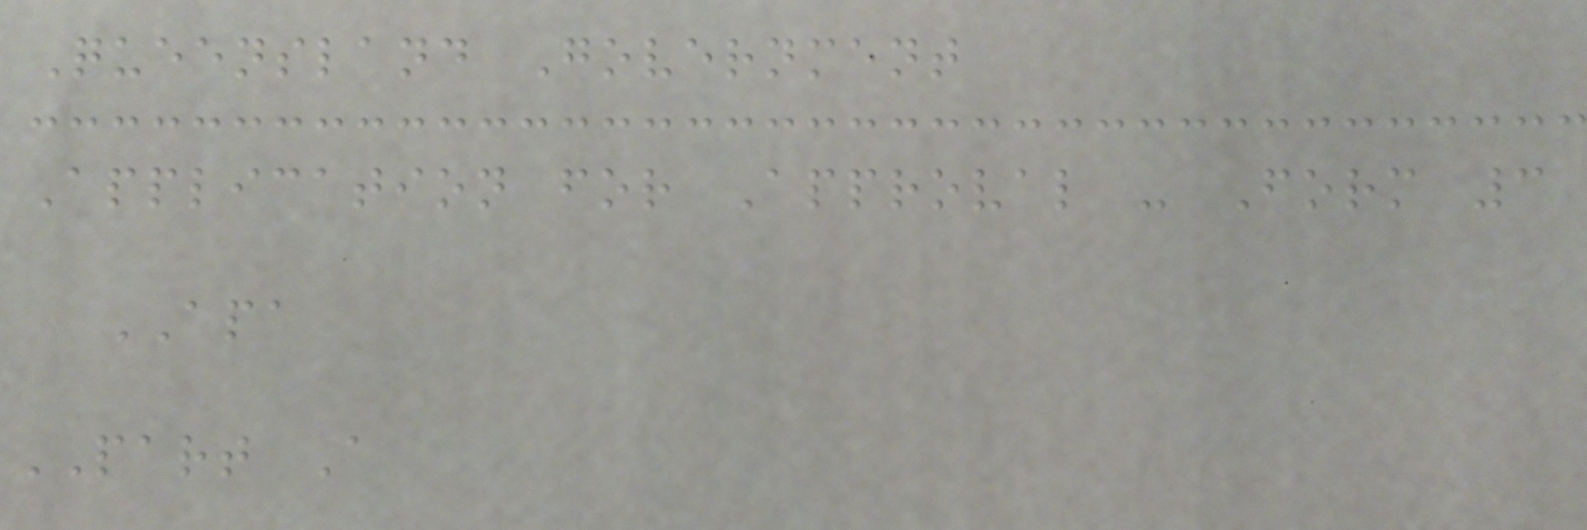Queensland Government
Application for Approval - Form 3
APA
PART A
